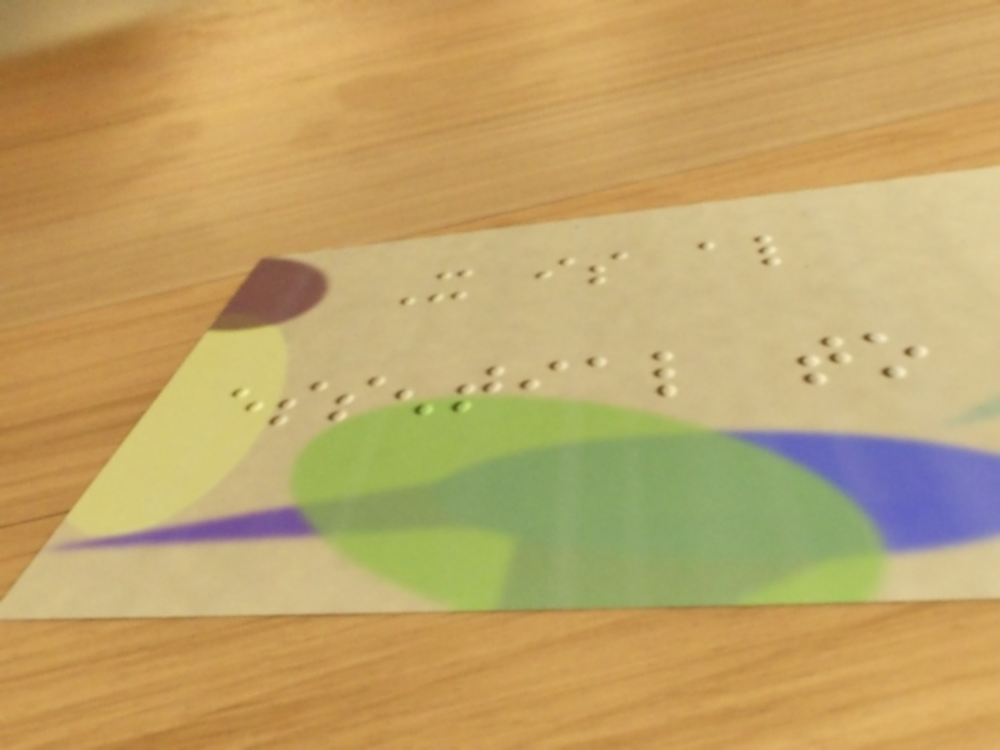It is also
essential to
